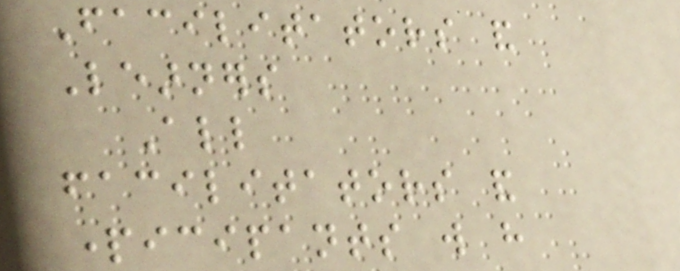Facilitators and
Learners
All
facilitators and
participants will have
